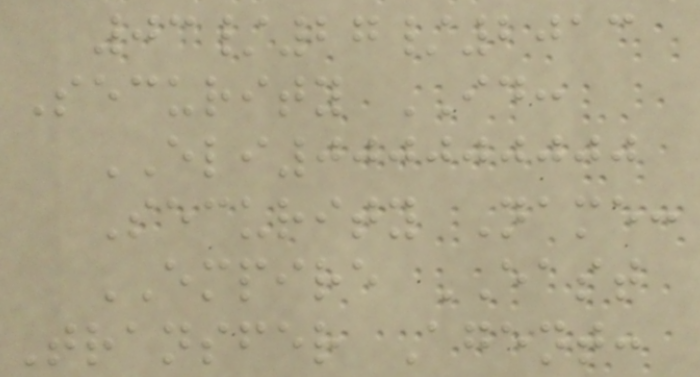03/27/2013
Security ID:
ELI000000000
Security Name:
EMPIRE EAST
Transfer Agent:
